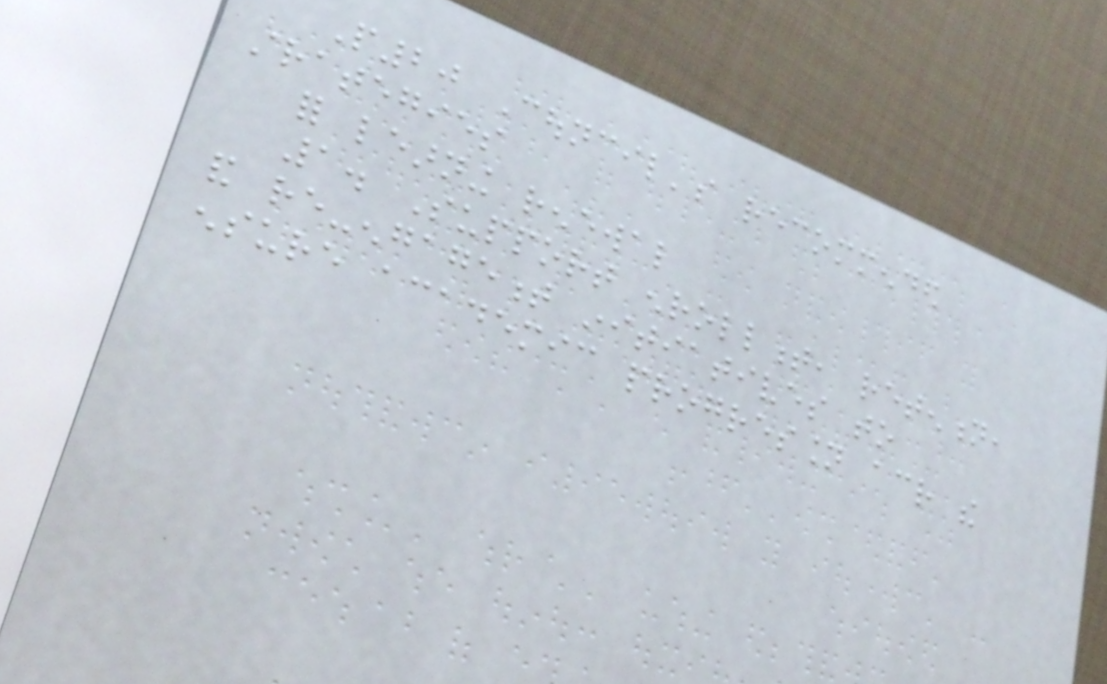P20 Council's recommended
strategies
for learning renewal
1. Support enrollment, retention,
and re-engagement initiatives to
ensure academic progression across the
